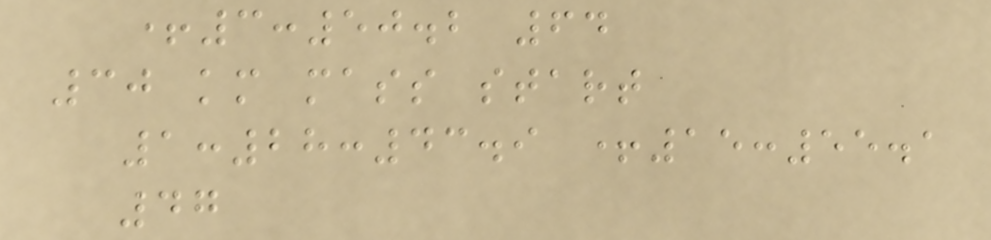+3:50.2 64
30 km mass start
1:28:43.9 +15:55.1
47
